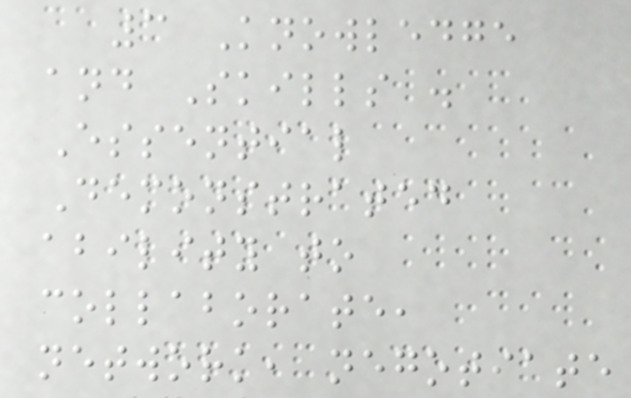3 Knowledge
and Skills .
Essential
Demonstrated
ability to
collaborate,
network, negotiate
